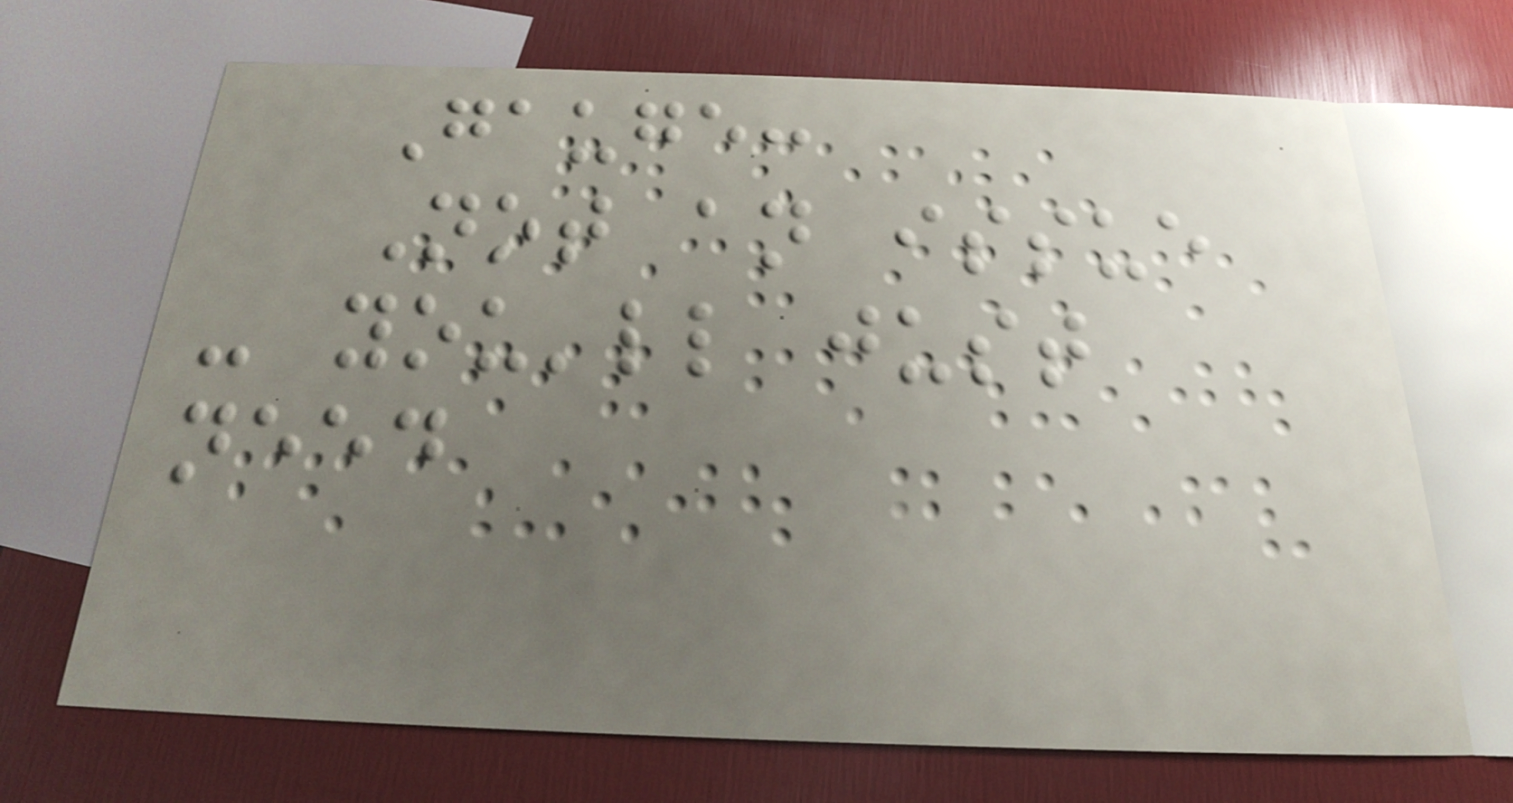Gauge:
Not an issue
- you'll just
need
